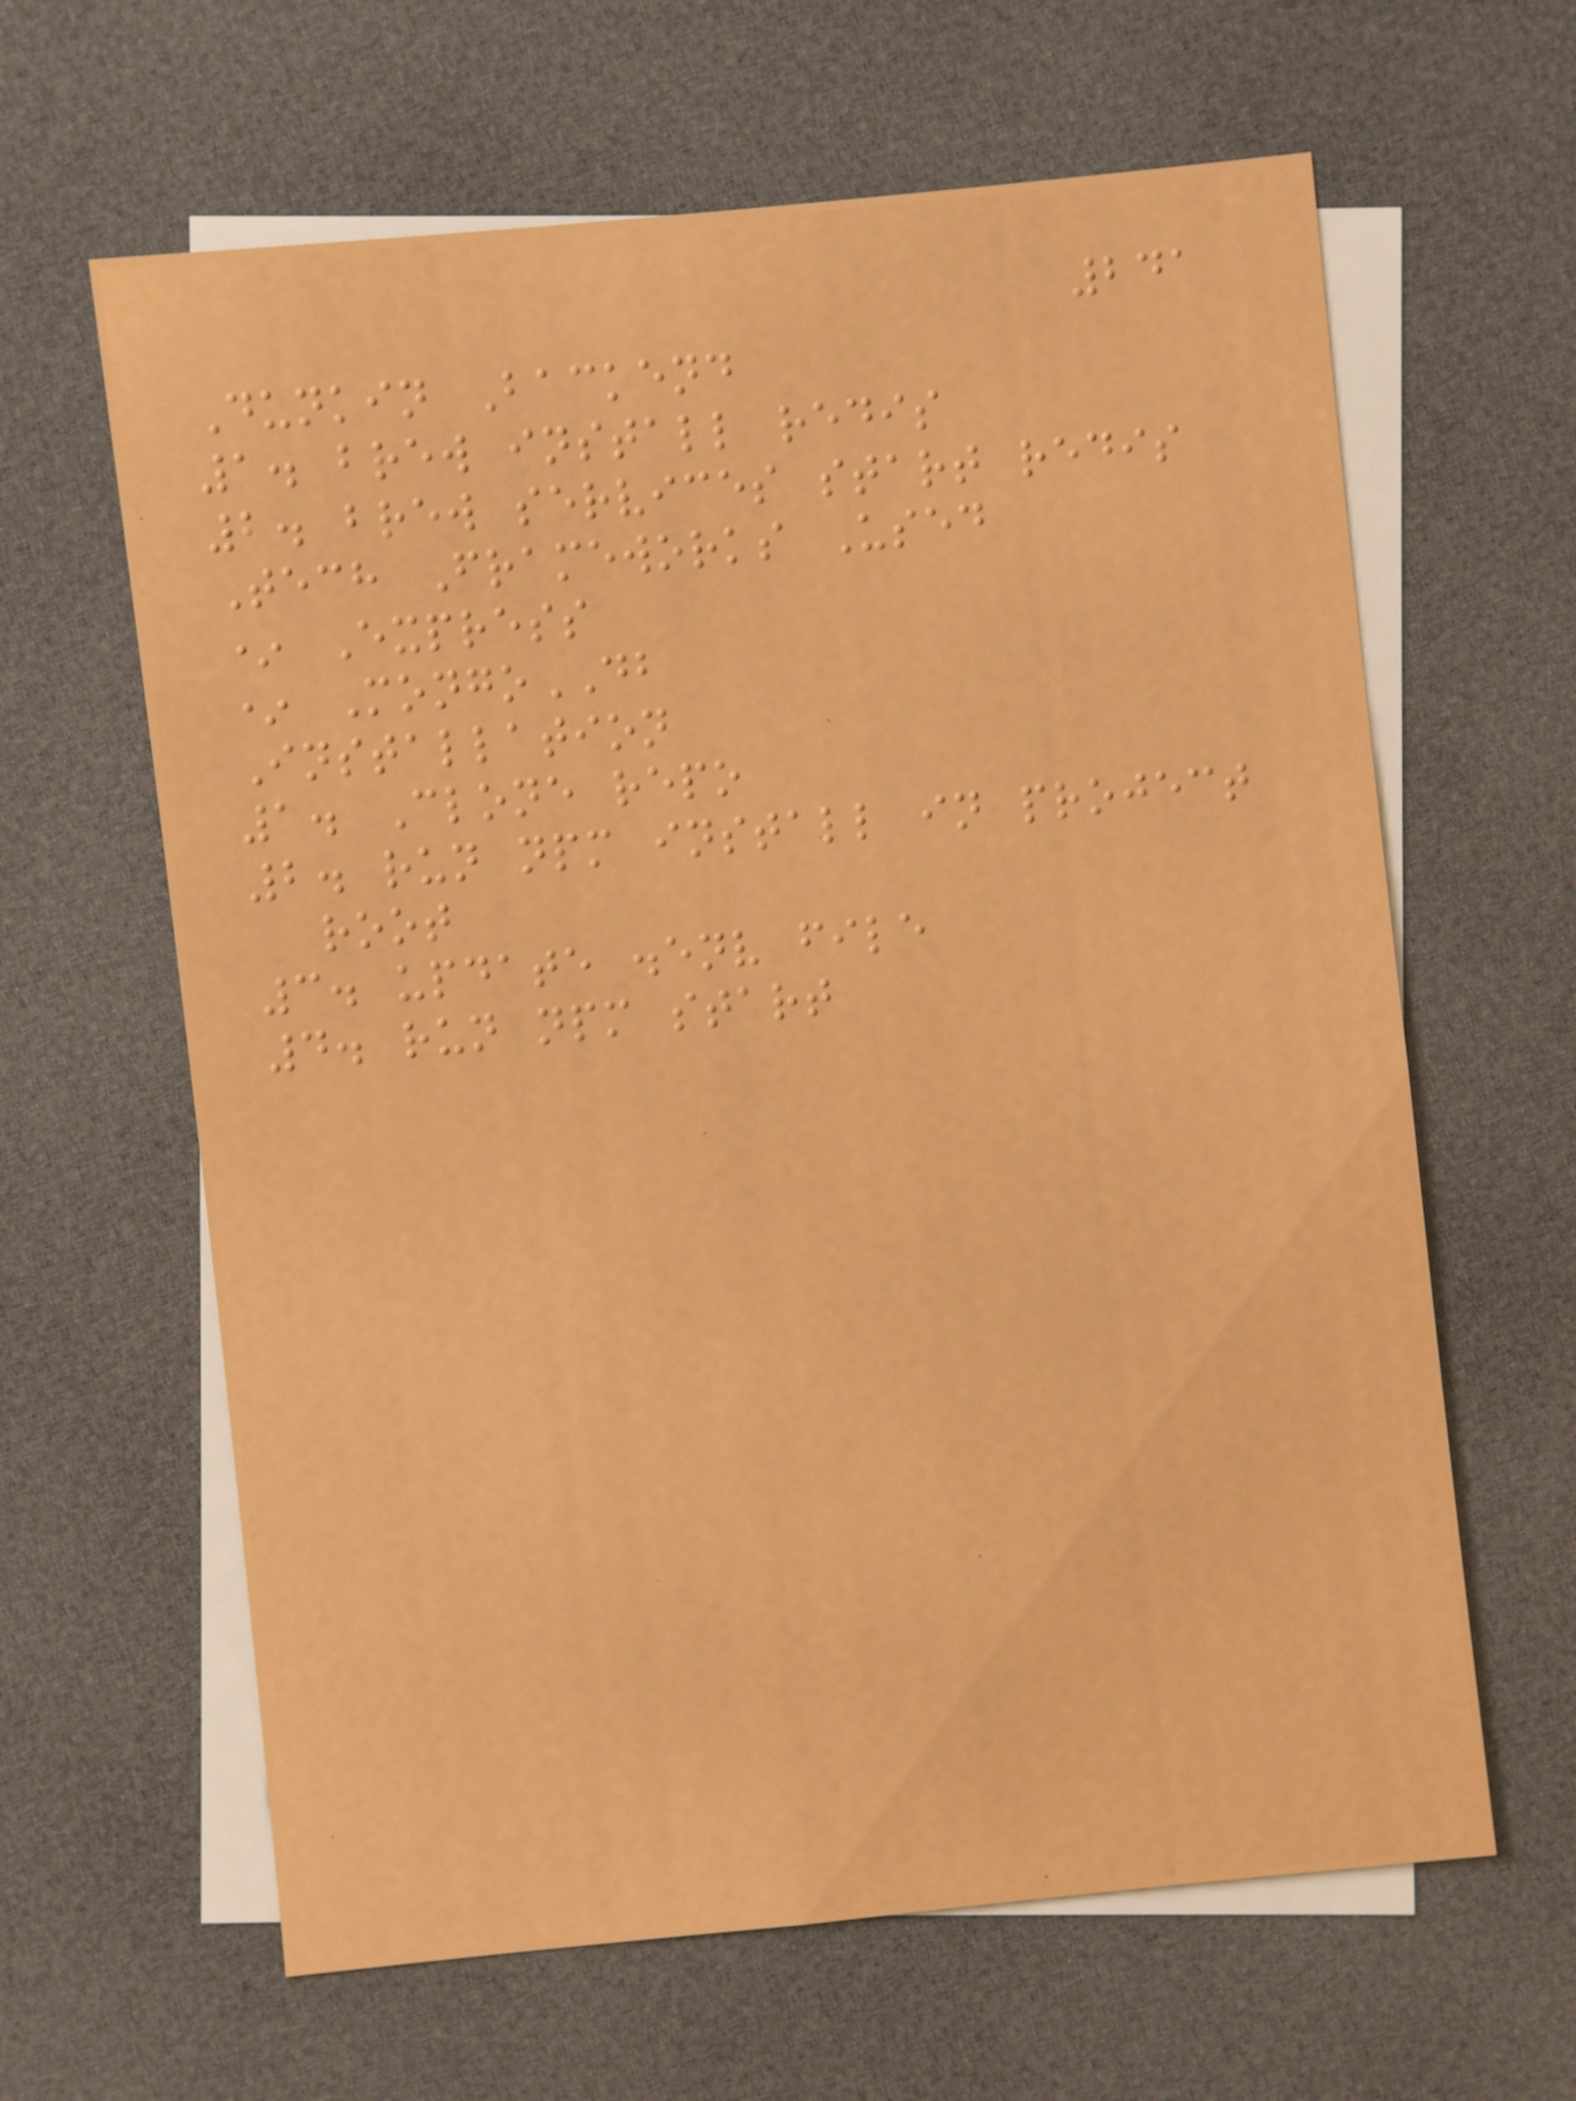241
Dunkin Backend
1. brew install redis
2. brew services start redis
Tech Frameworks Used
* Express
* MongoDB
Installation
1. Clone repo
2. run npm install in project
root
3. update .env file
4. run npm start
